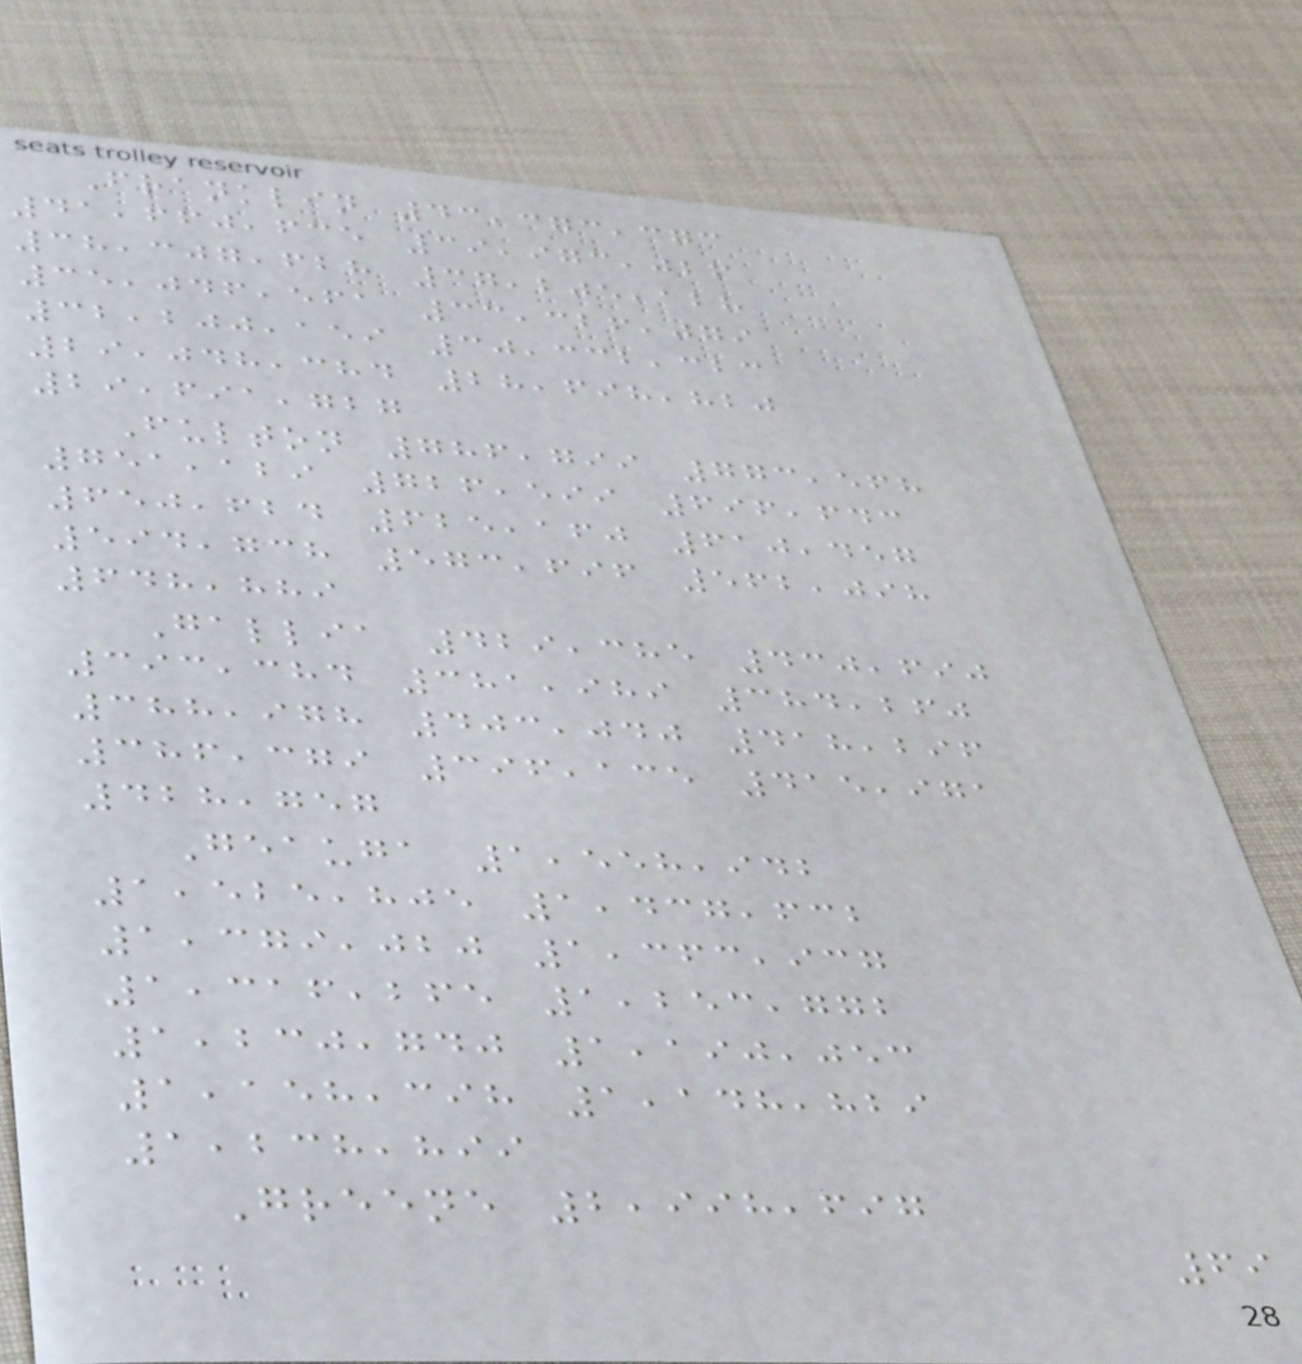Franklin 43,373,373
41,660,635 39,973,026
38,307,628 37,205,128
35,046,561 33,326,079
32,200,159 30,332,323
29,048,384 28,698,820
29,691,727
Fulton 786,799 773,568
751,129 726,599 696,643
650,624 625,160 610,457
594,738 573,696 562,098
648,889
Gallia 429,385 430,690
393,384 381,989 384,260
388,978 403,040 418,296
386,379 396,135 415,971
428,757
Geauga 1,558,942
1,525,805 1,437,632
1,379,020 1,363,937
1,316,265 1,253,772
1,230,740 1,190,053
1,158,398 1,148,829
1,238,899
Greene 2,998,697
69
